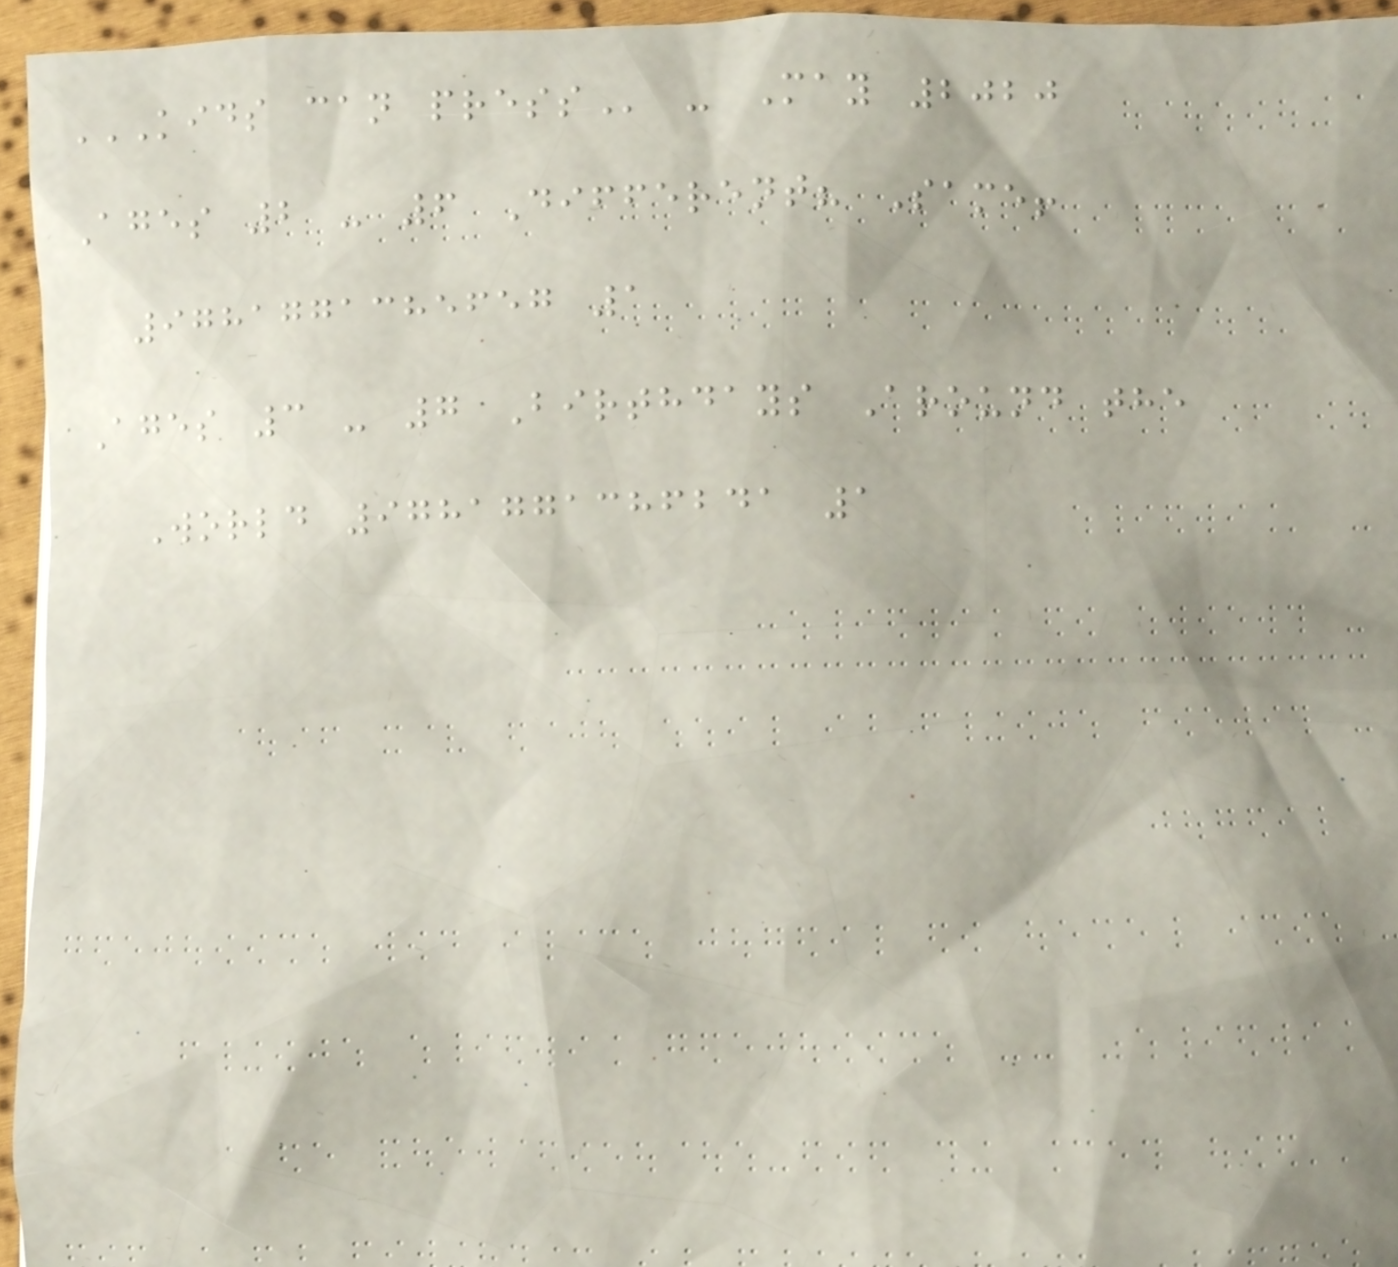KIDS CAN PRESS - May 2020
Ages 2 - 6 Different? Same!
9781771385657 1
Ages 3 - 7 Birthdays Around the
World 9781771386241 1
